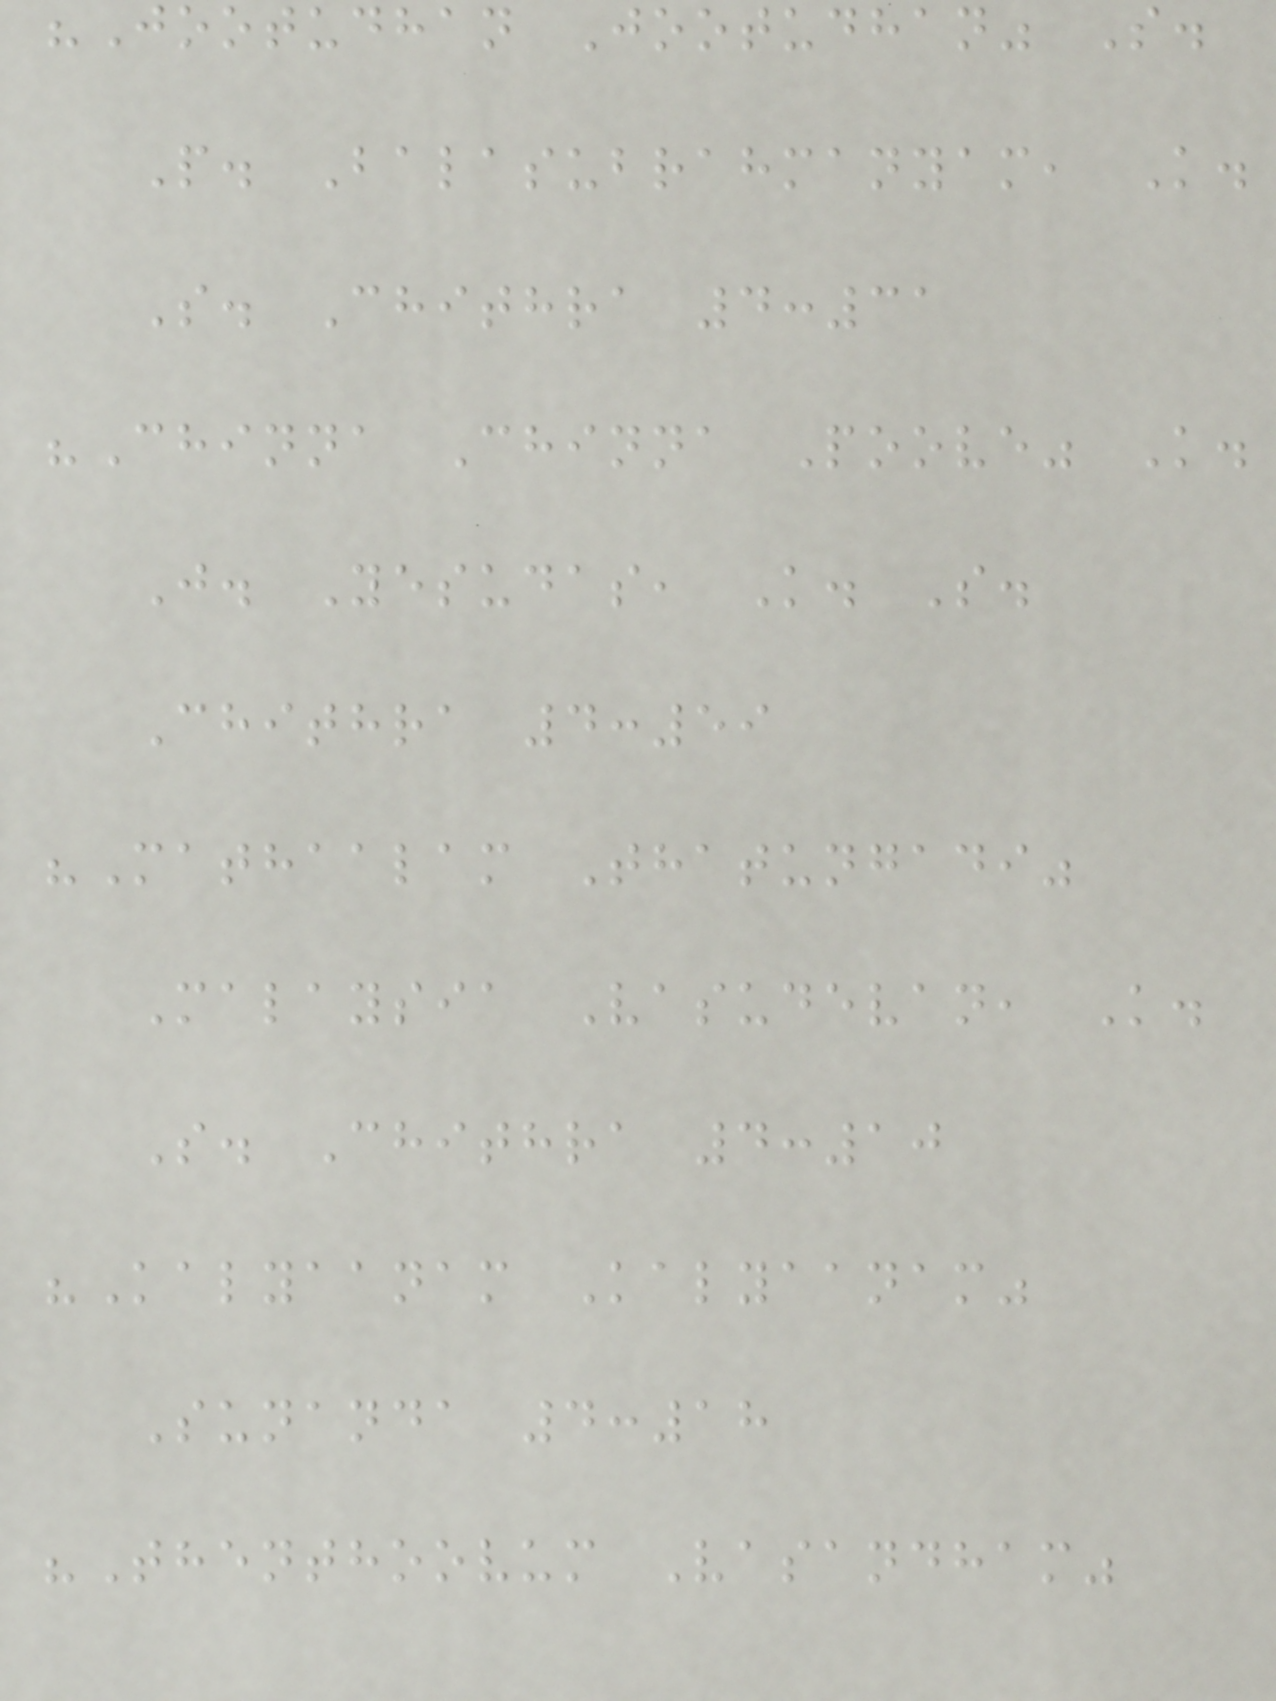"Jootudhan Jootudhan" S.
P. Balasubrahmanyam, K.
S. Chithra 4:31
"Chinna Chinna Poove" K.
J. Yesudas, K. S.
Chithra 4:59
"Mathaalam Thatungadi"
Malaysia Vasudevan, K.
S. Chithra 4:10
"Kalyaanam Kalyaanam"
Sunanda 4:18
"Thenthoovum Vasandham"
